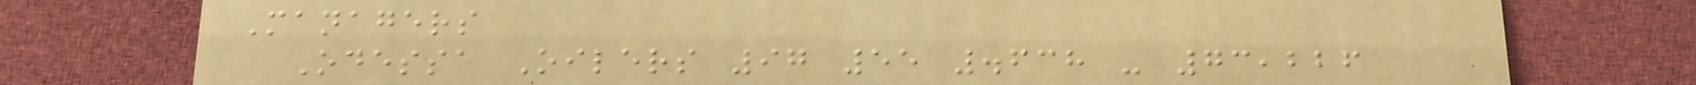Managers
Odessa Oilers 97 55 .638 - 73,226
